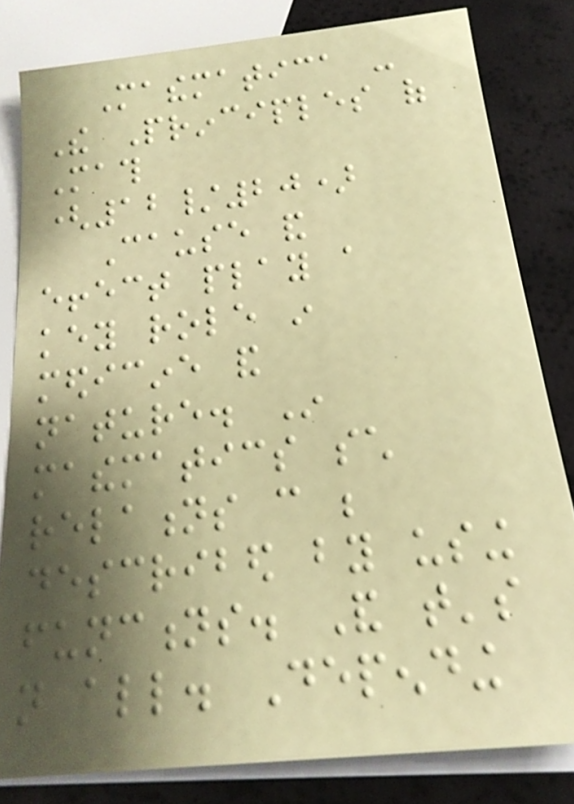Mathematica -
The Principles of
Math
(12/20)
Cause and
effect play a
key role in
medicine and
nature. In
mathematics such
relations can be
described by using
functions. And that's
not all. Depending
